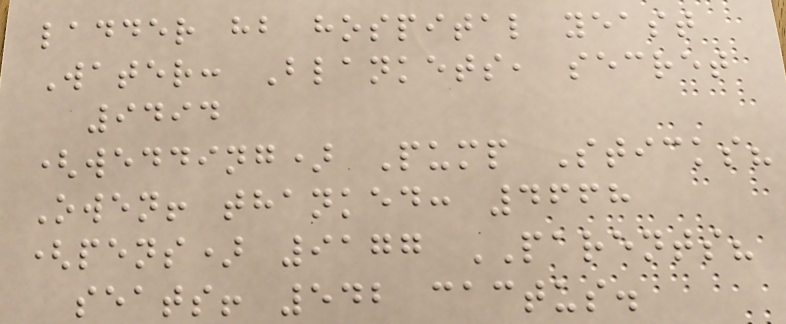ladder hb hospital yeast
Water: Blankets, secret
9494
(wedding) Pump Sticks?
Owen! thanked: 4668
(pens) 9177 PARENTS?
seats! 542 cactus.
